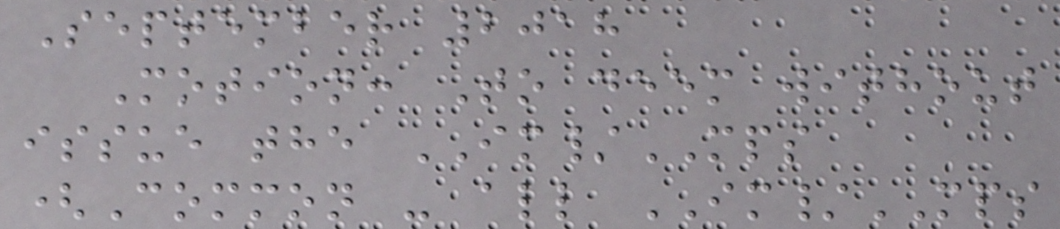September 2018
Motion: To deem without
issue the IM/MPS
(Common - all IM/MPS
